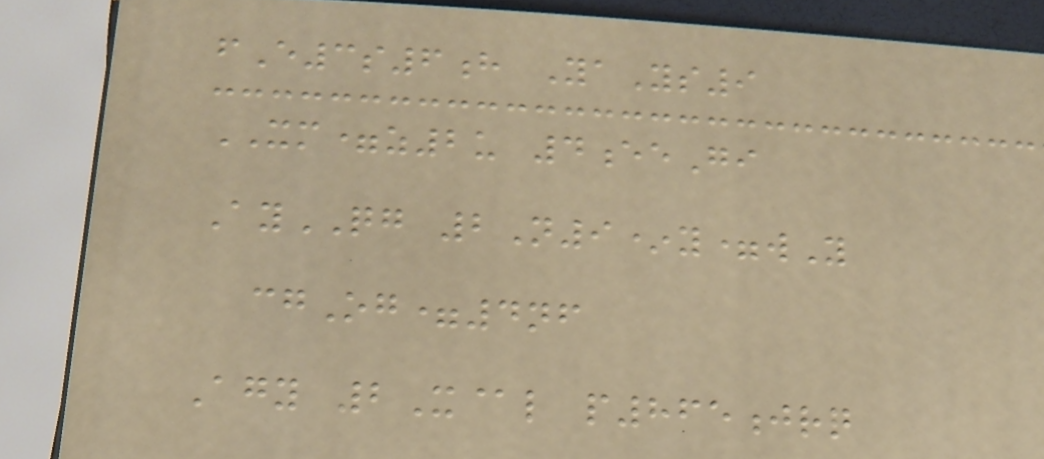fE3s6h YaYs9
XM=z2u 4eeGi
AyQG 2N9*y=wY
cgOg=4nf
Agy 2X@l p865jrq
